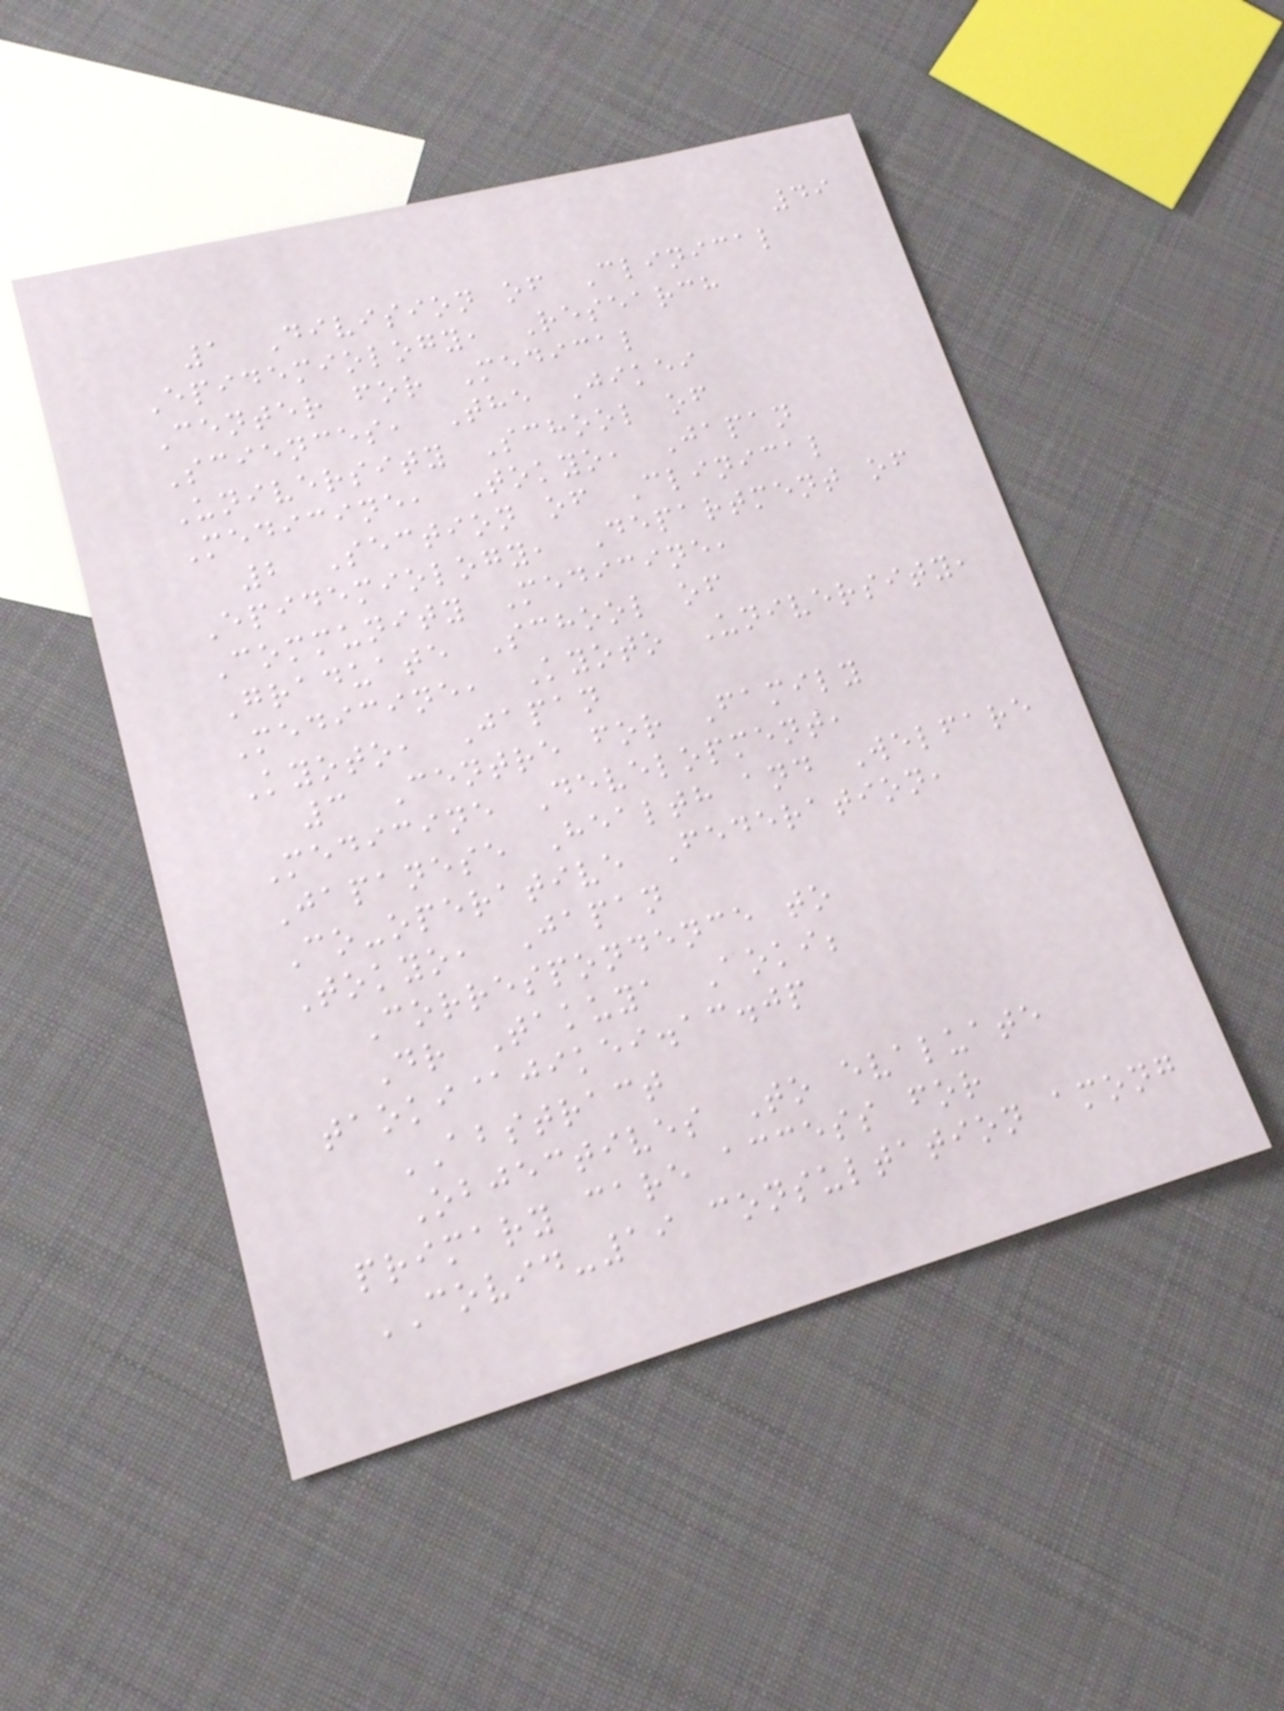49
1 Division of Clinical
Epidemiology, Research
Center for Medical
Sciences, The Jikei
University School of
Medicine, Tokyo, Japan
2 Section of Clinical
Epidemiology, Department of
Community Medicine,
Graduate School of
Medicine, Kyoto University,
Kyoto, Japan
3 Centre for Family
Medicine Development,
Japanese Health and Welfare
Co-operative Federation,
Tokyo, Japan
Correspondence to
Dr Takuya Aoki;
taoki@jikei.ac.jp
ABSTRACT
Objectives To evaluate
primary care access for
COVID-19 consultation among
